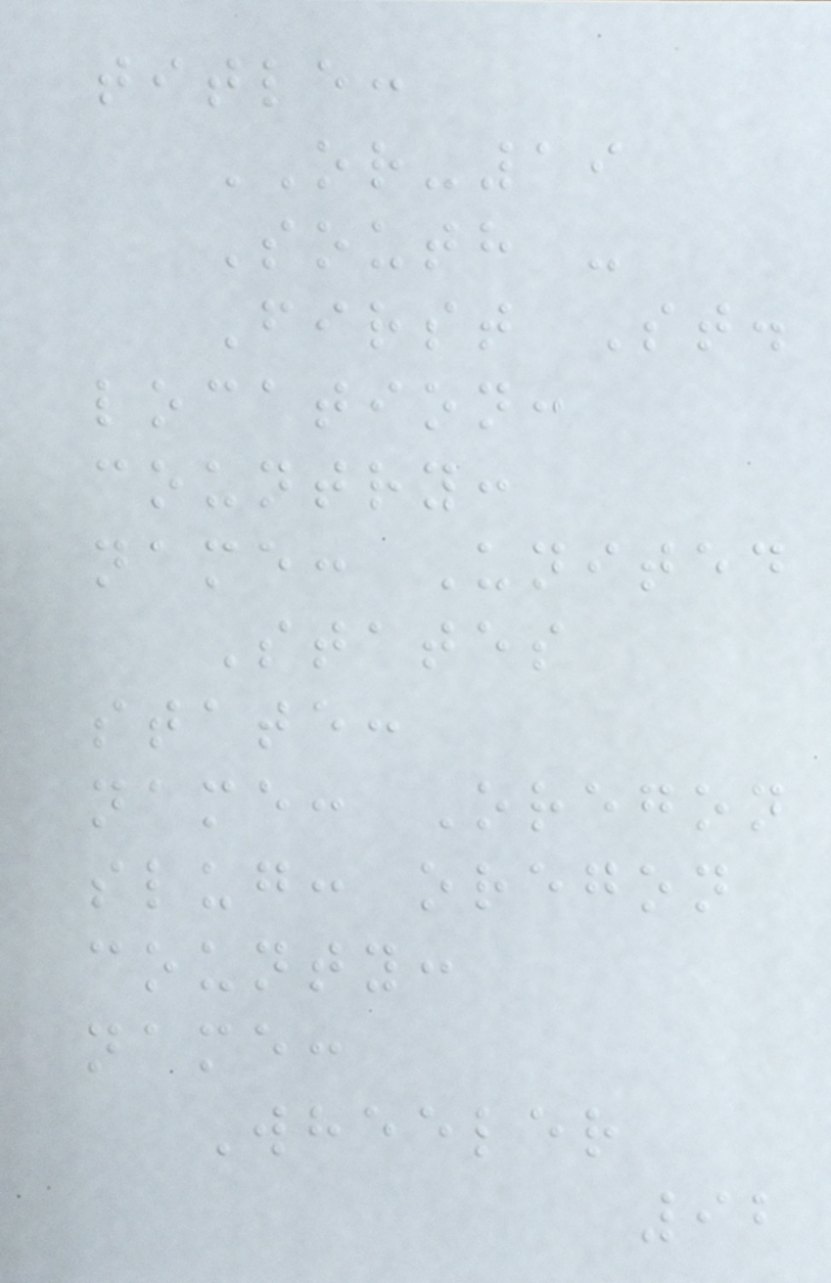title:
OR-19
South -
First St.
location:
country:
name: United
States
state:
name: Oregon
slug: oregon
county:
name:
Wheeler
92
